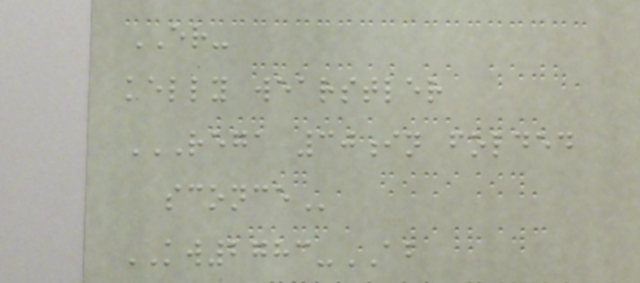ER-
kelly wearstler
REGA 30IN FOLDED
SCONCE
KW2783-AB
